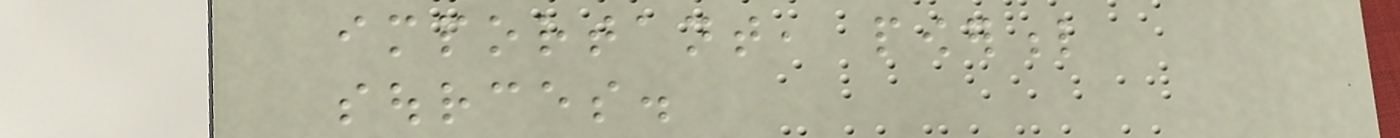important, powerful
sources.
